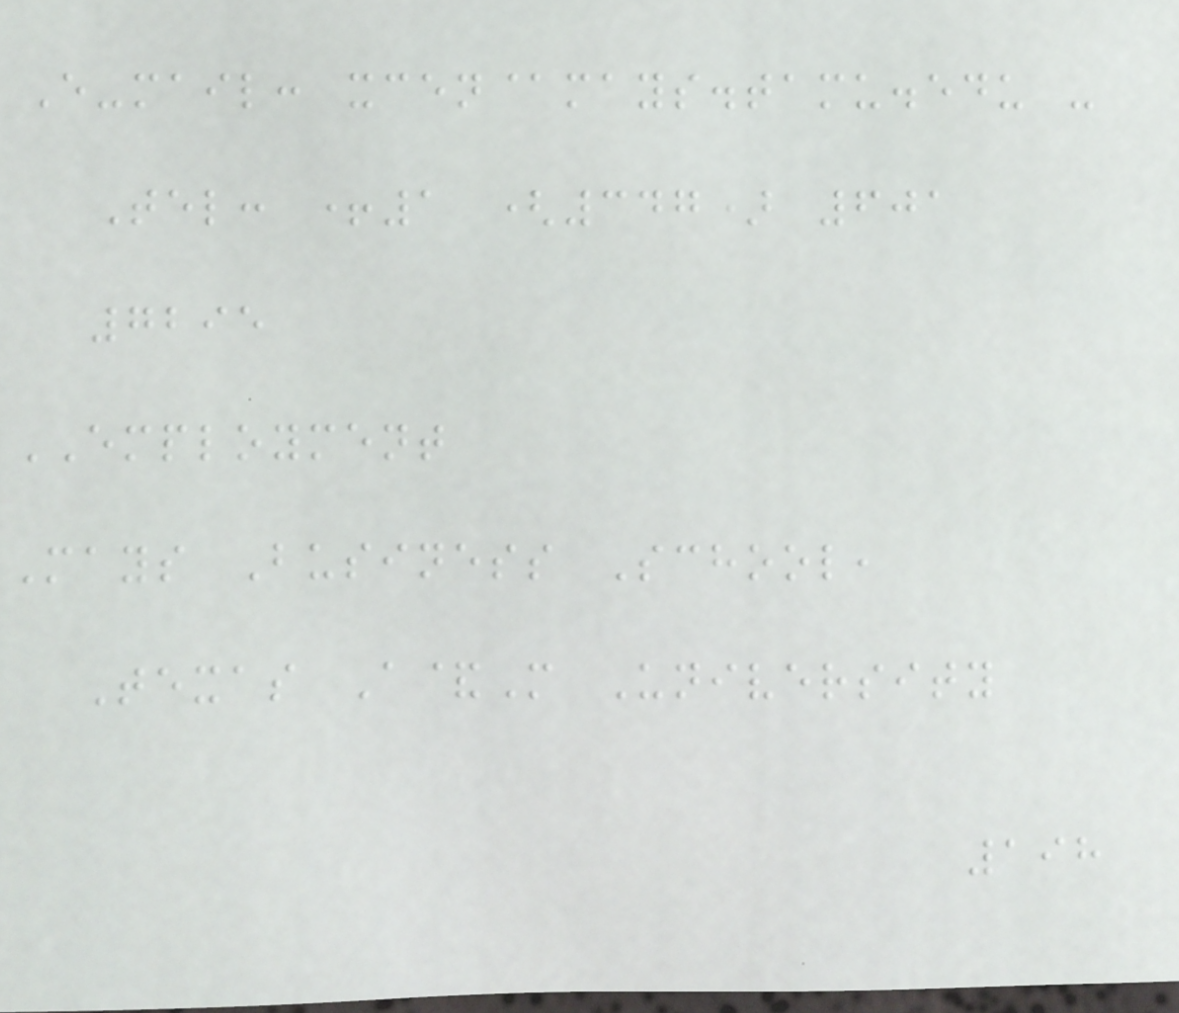E-mail: xcen@mays.tamu.edu -
Tel: +1 (347) 601
7295
EMPLOYMENT
Mays Business School,
Texas A&M University
198
